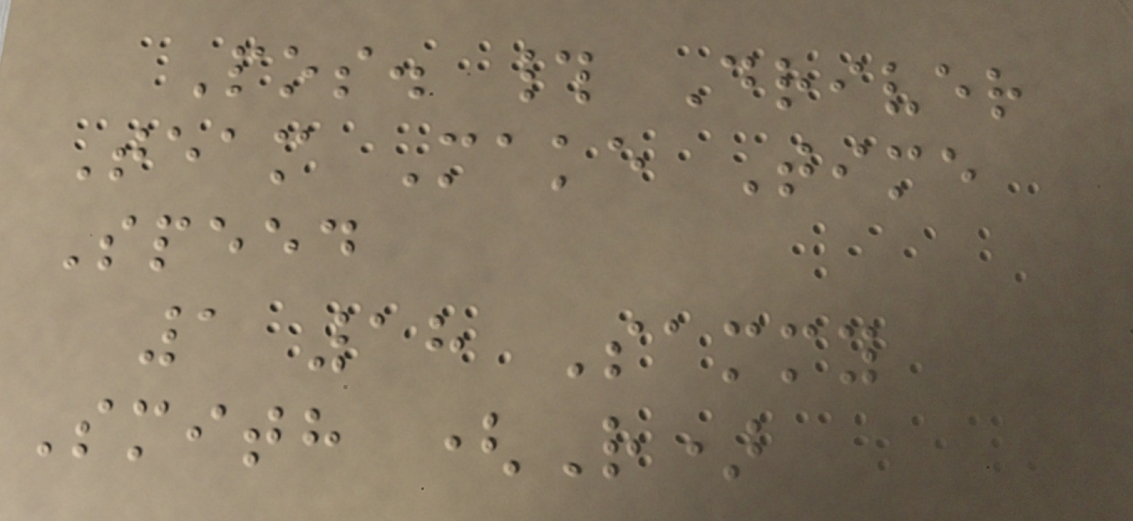Pos. # Driver
Team Make Time
Speed
1 18 Sammy
Smith (R)
